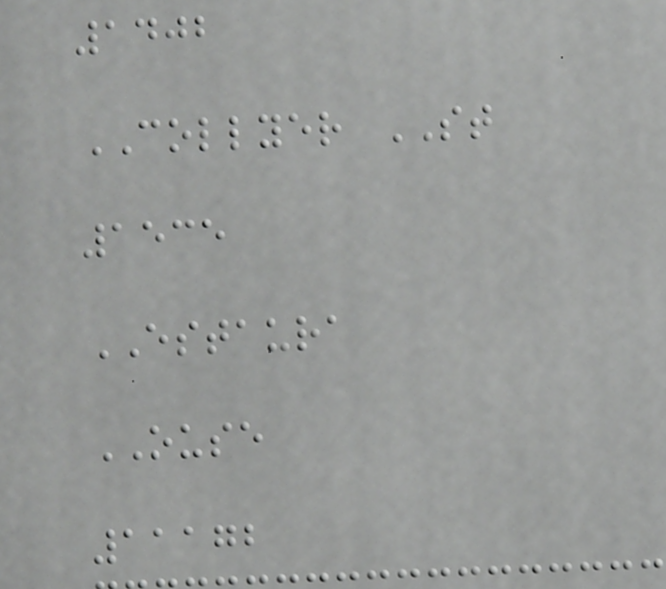1402
COLLYER ST
1535
ESTAURA
OUSE
11172
